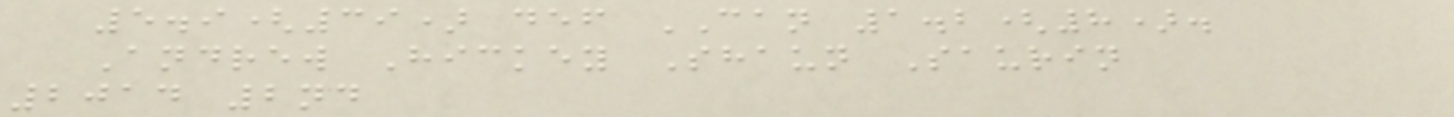5.9(39) def CAN 1.2(8).
Andrew Hickey Shaun Saurin
2014 2nd
